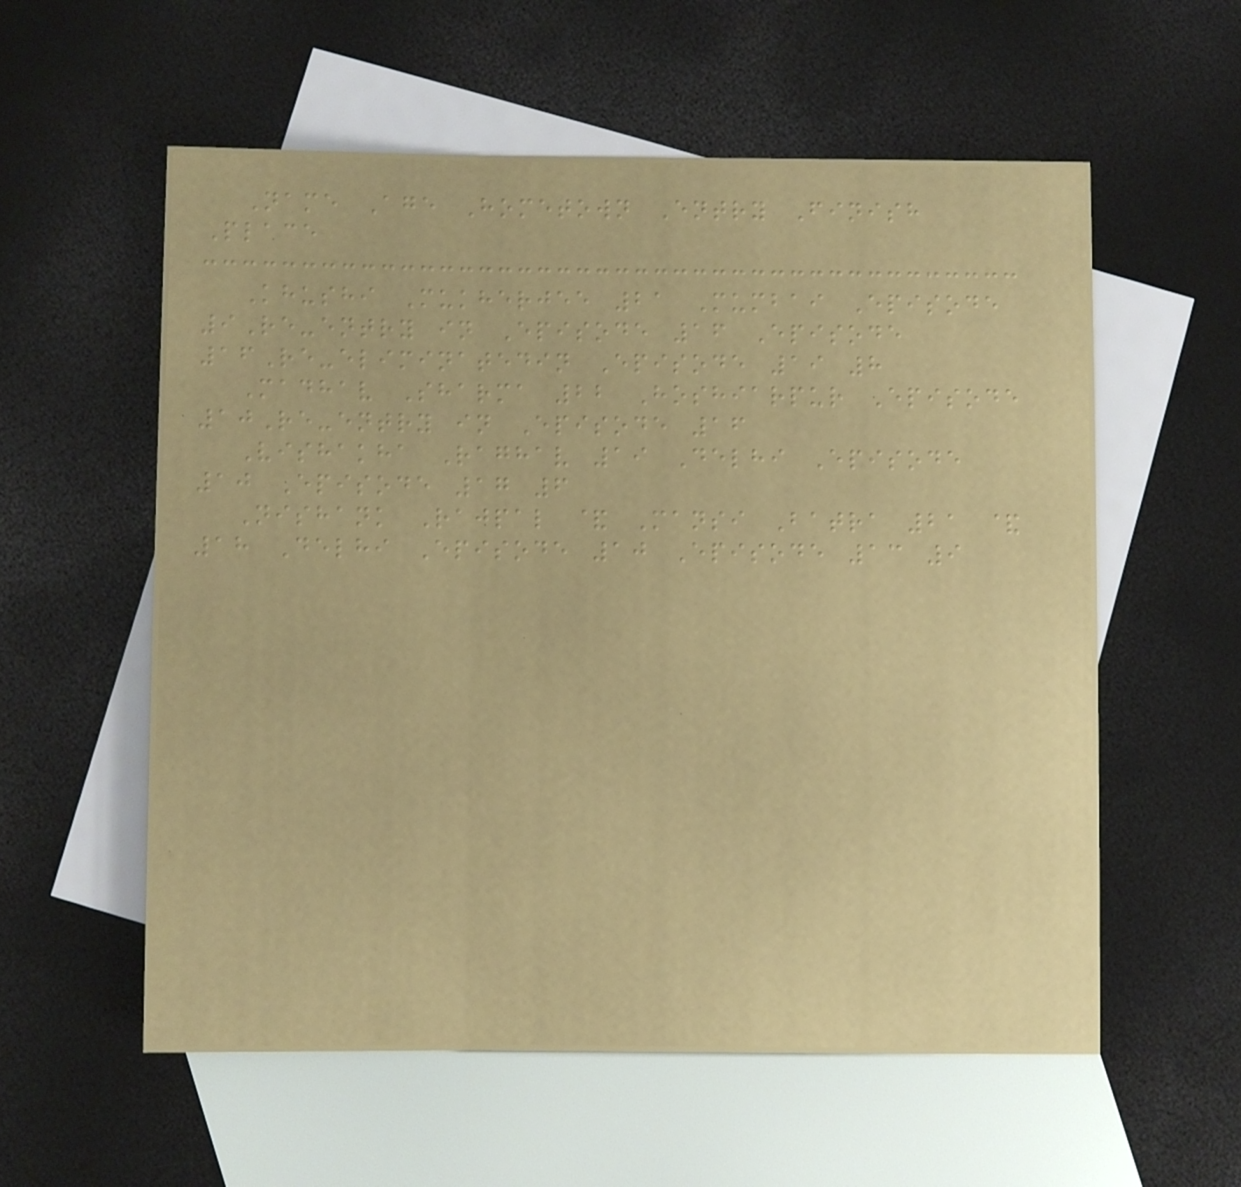Name Age Hometown Entry Finish
Place
Khushi Mukherjee 21 Mumbai Episode
9Re-entry in Episode 16 Episode
16Re-eliminatedin Episode 19 8
Madhav Sharma 22 Hoshiarpur Episode
10Re-entry in Episode 16
Vishakha Raghav 19 Delhi Episode
10 Episode 17 6
Nishank Rajpal & Mansi Batra 21 &
18 Delhi Episode 10 Episode 13 9
